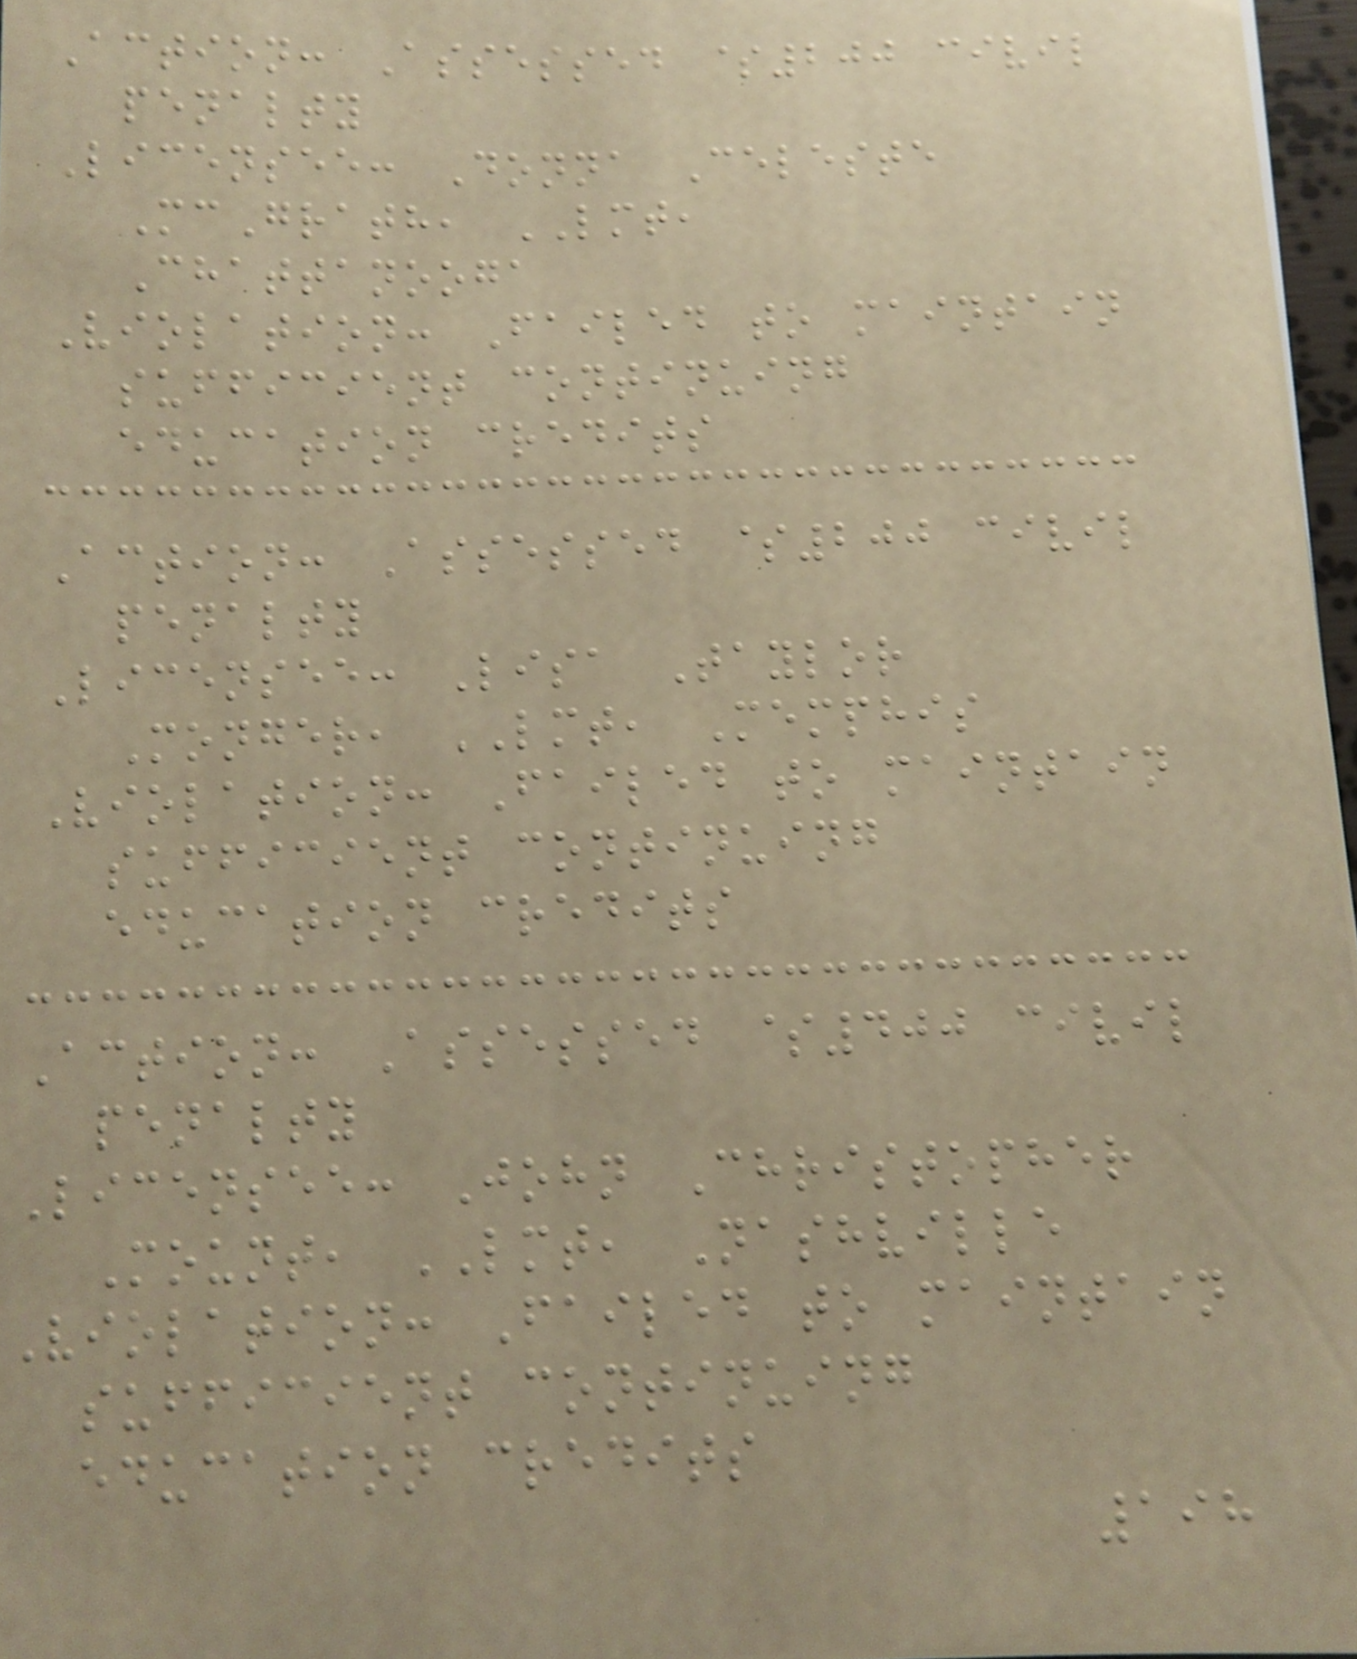Action: Assessed $200 civil
penalty
Licensee: Donna Celeste
McGrath, LMT,
Chattanooga
Violation: Failed to maintain
sufficient continuing
education credits
Action: Assessed $200 civil
penalty
Licensee: Lisa Taylor
Monger, LMT, Memphis
Violation: Failed to maintain
sufficient continuing
education credits
Action: Assessed $400 civil
penalty
Licensee: John Christopher
Mount, LMT, Nashville
Violation: Failed to maintain
sufficient continuing
education credits
198
